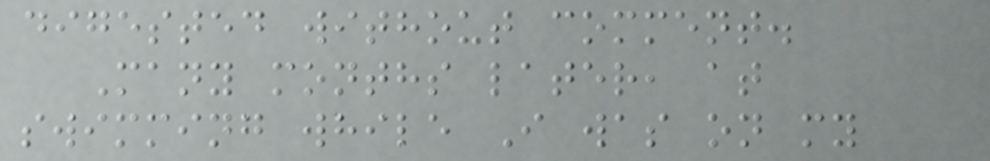digested without comment.
Many months later, at
swimming while I was on my
